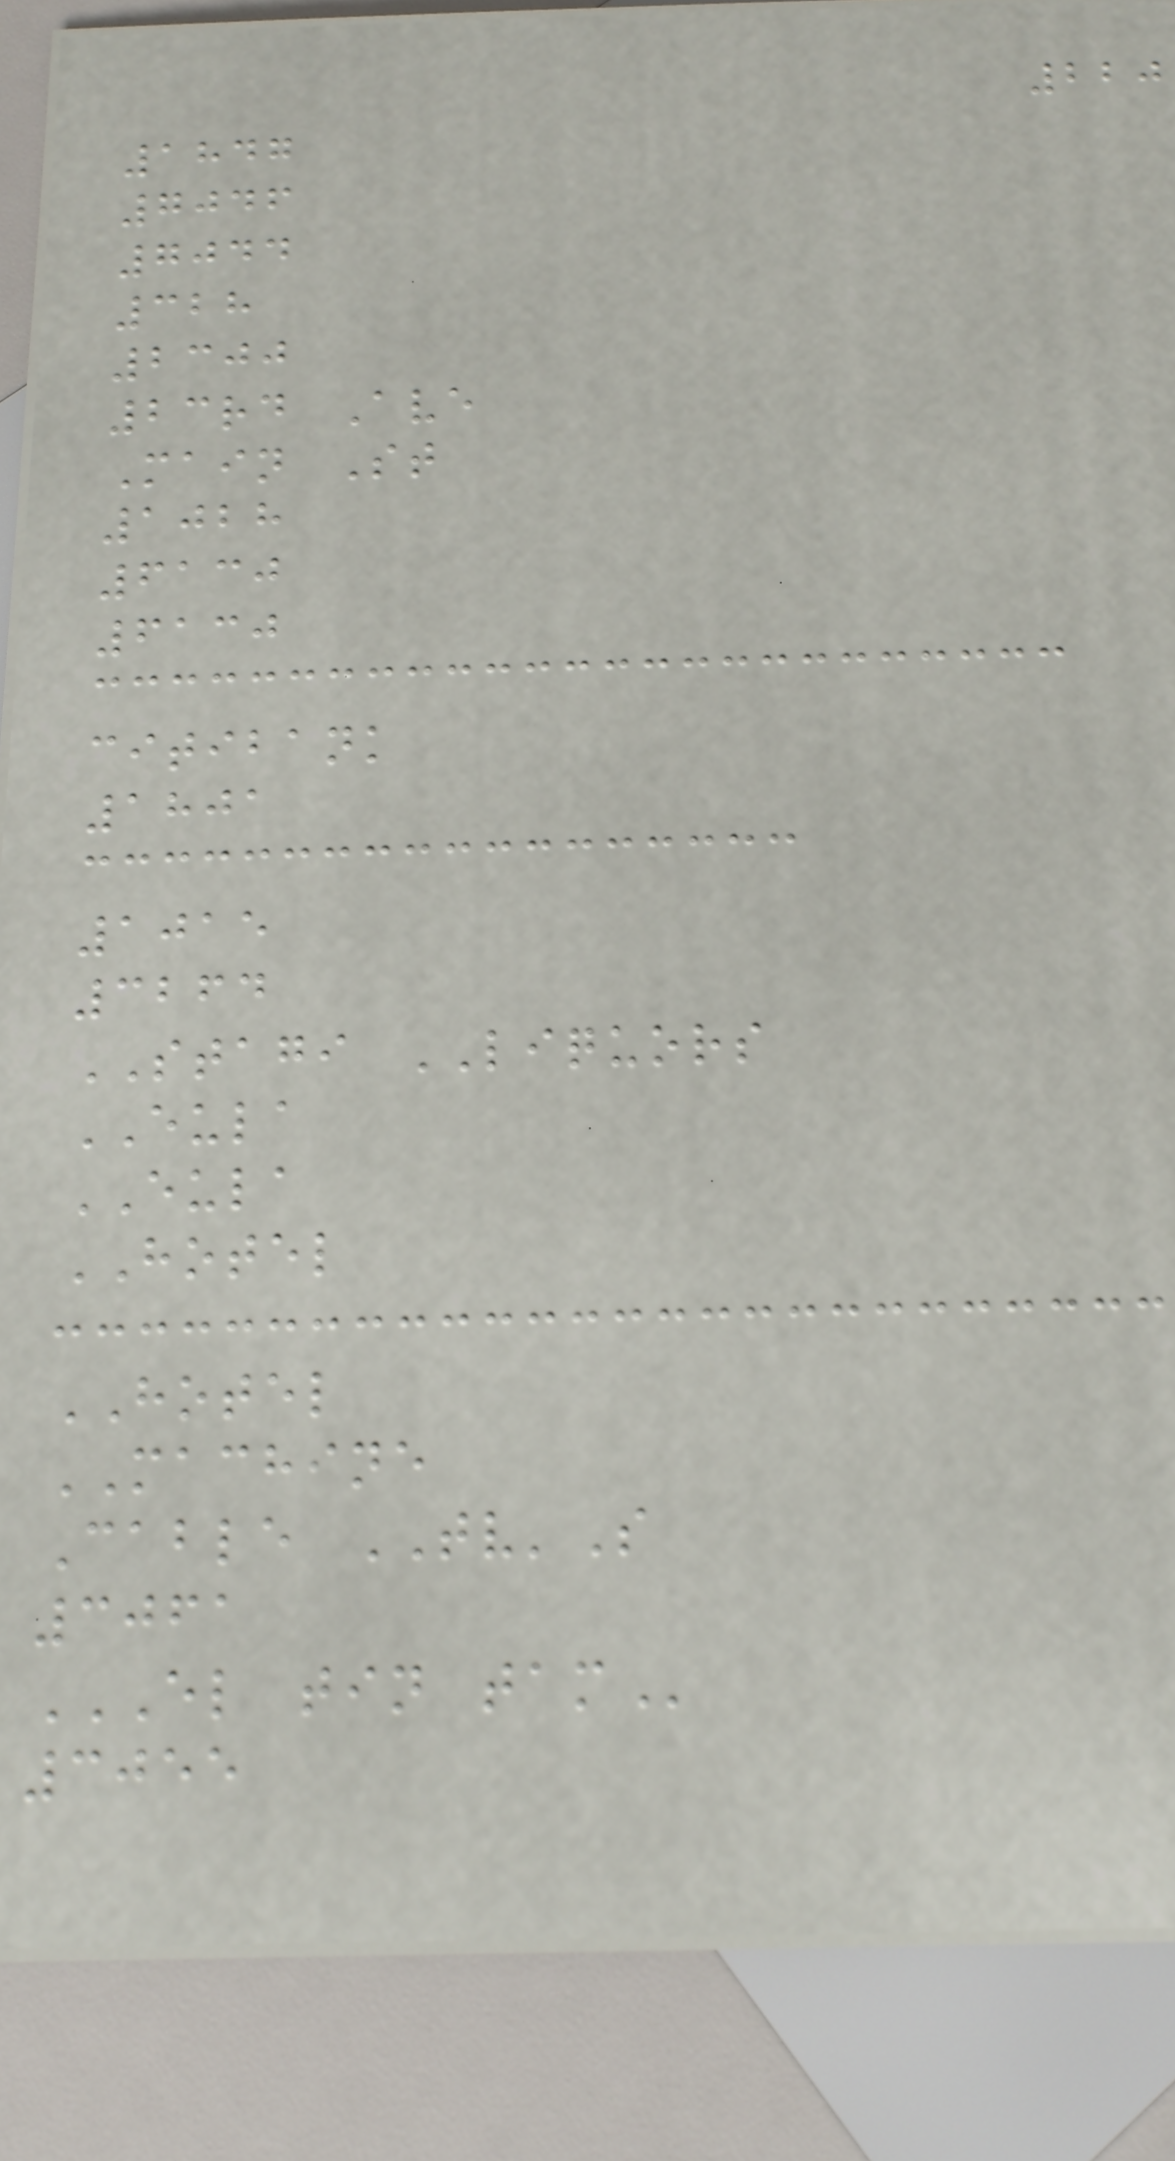220
1847
7046
7044
328
2300
23rd Ave
Main St
1028
6130
6130
citibank
1801
1015
3264
STAGI LIQUORS
EULA
EULA
HOTEL
HOTEL
MACHINE
Cable TV'S
3061
EL TIN TAM
3055
